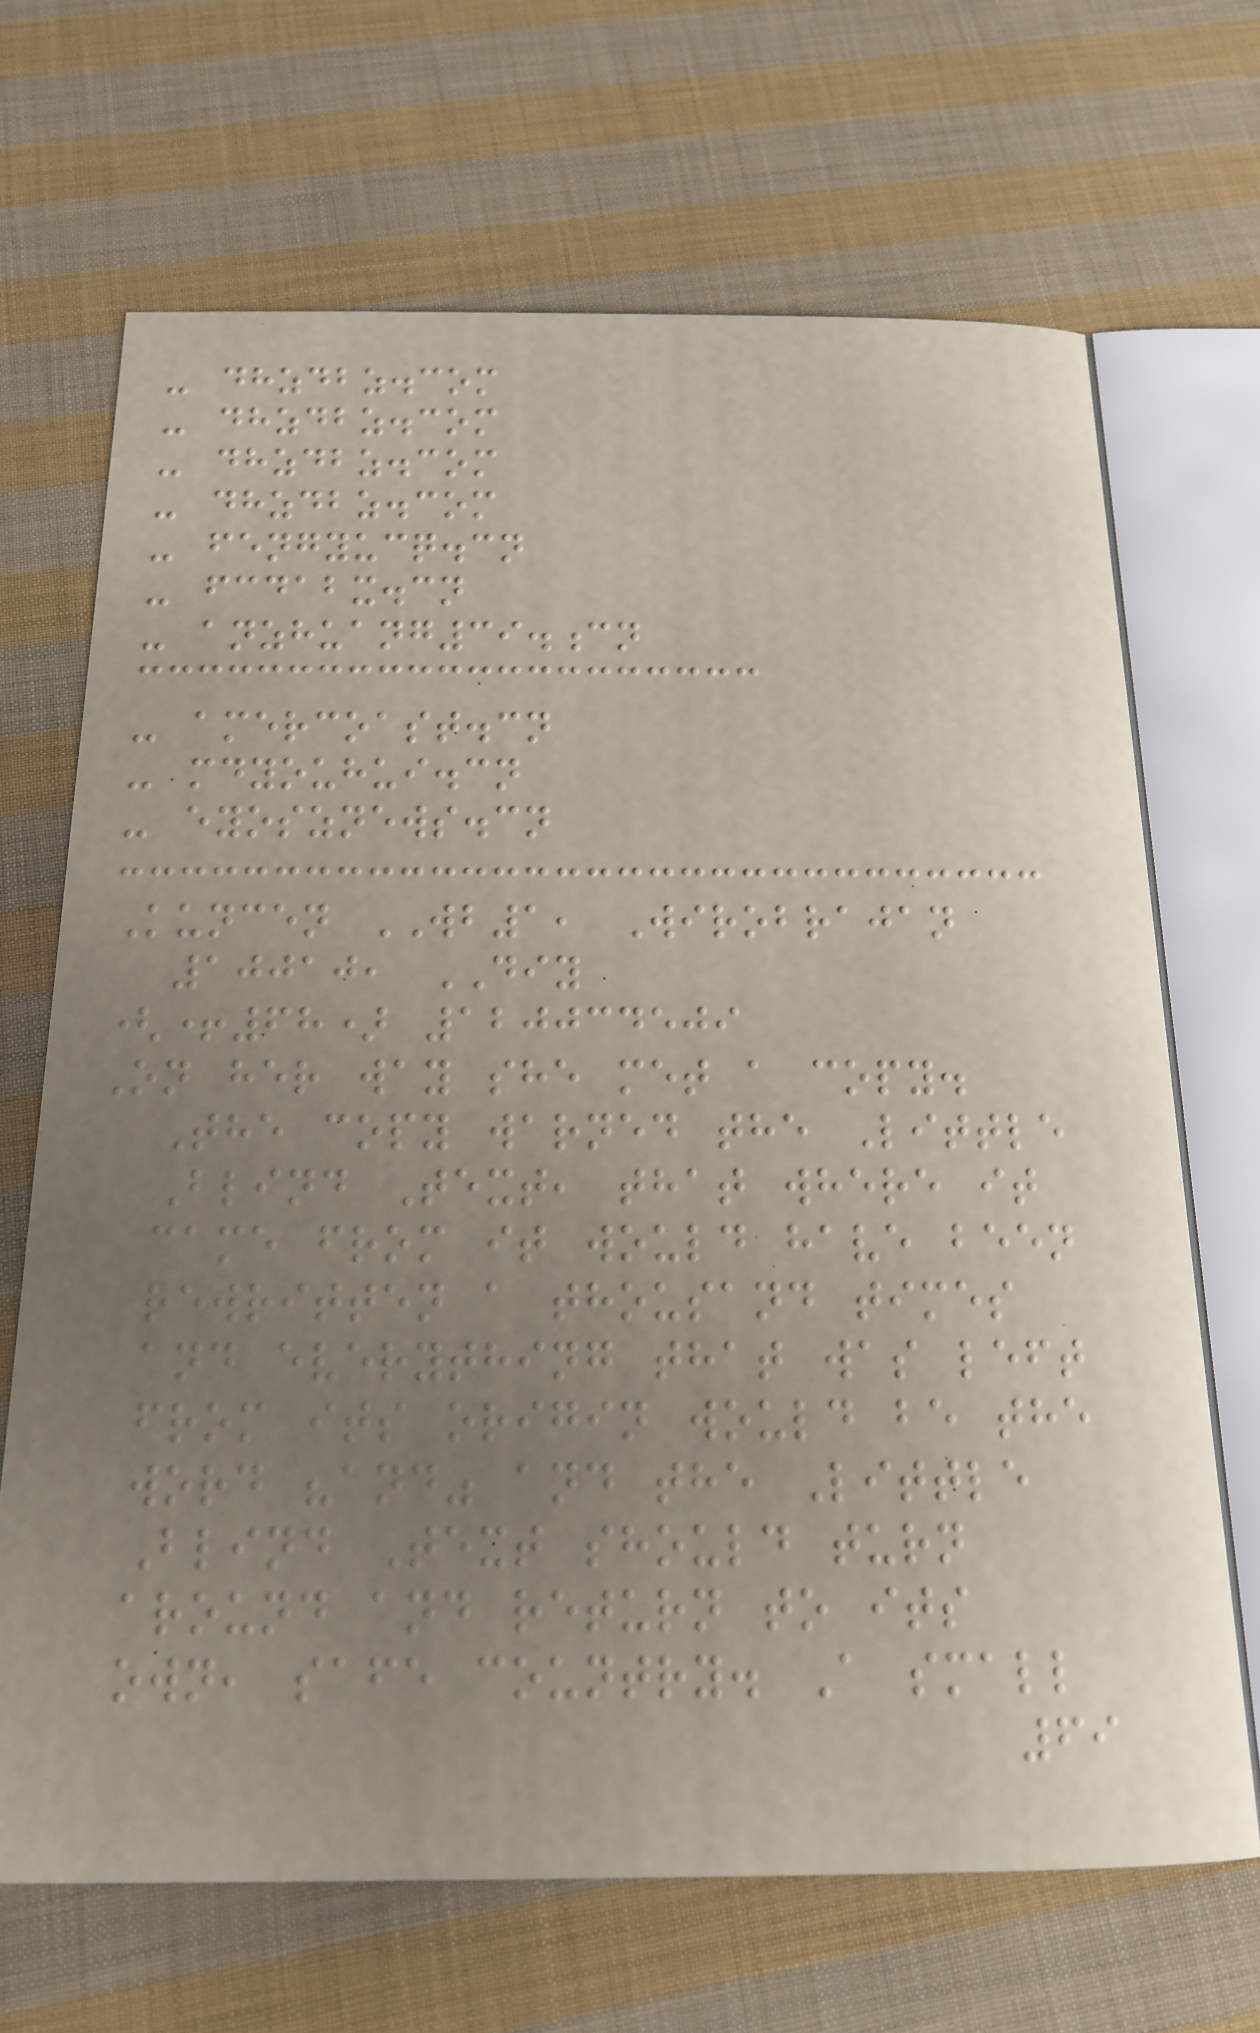- dhzdbz.com
- dhzdbz.com
- dhzdbz.com
- dhzdbz.com
- fengyucq.cn
- fcdabx.cn
- anzhuang39.cn
- amercoast.cn
- mdyouhui.cn
- eyosznews.cn
Kuncen WB1, Wirobrajan
10010, DIY
(+68) 120034509
On her way she met a copy.
The copy warned the Little
Blind Text, that where it
came from it would have been
rewritten a thousand times
and everything that was left
from its origin would be the
word "and" and the Little
Blind Text should turn
around and return to its
own, safe country. A small
69
